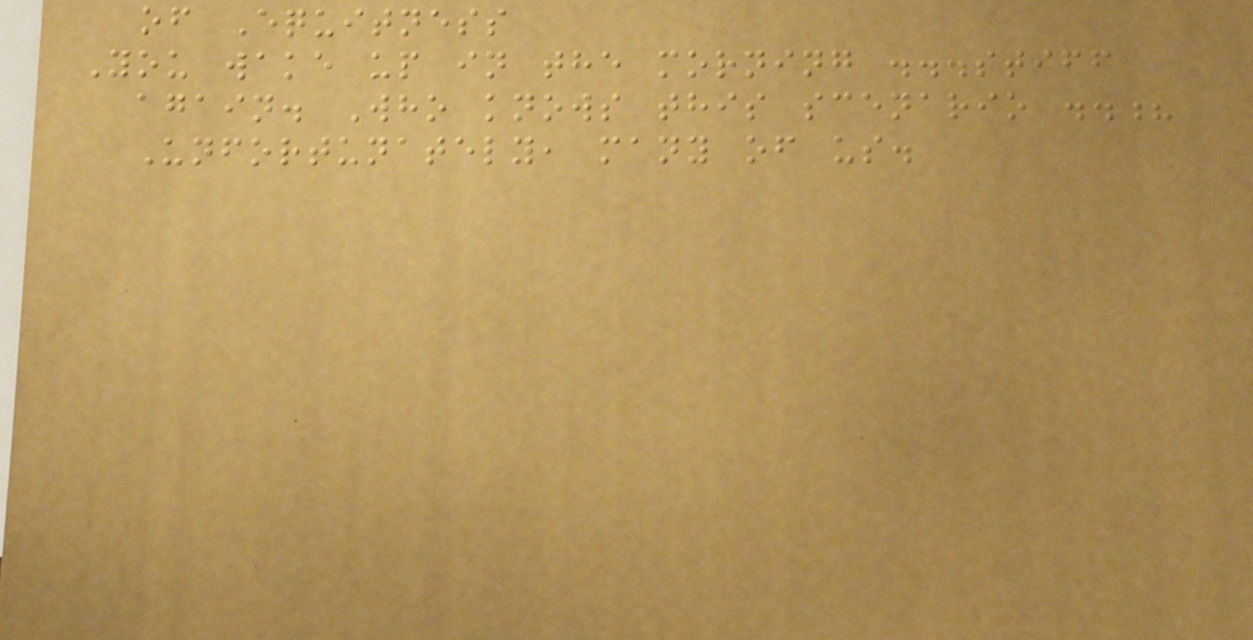of Equitness
You wake up in the morning ...stiff
again. Who knows this scenario ..?
Unfortunately, many of us.
